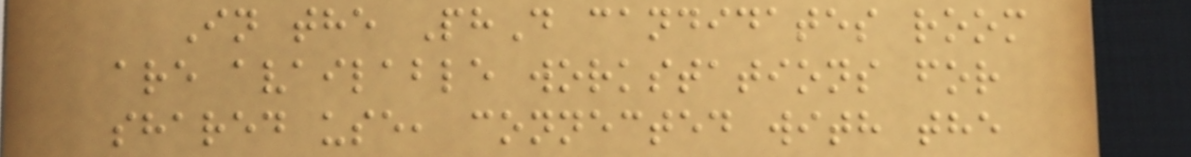In the PhD candidates room
are available workstations for
shared use, connected with the
